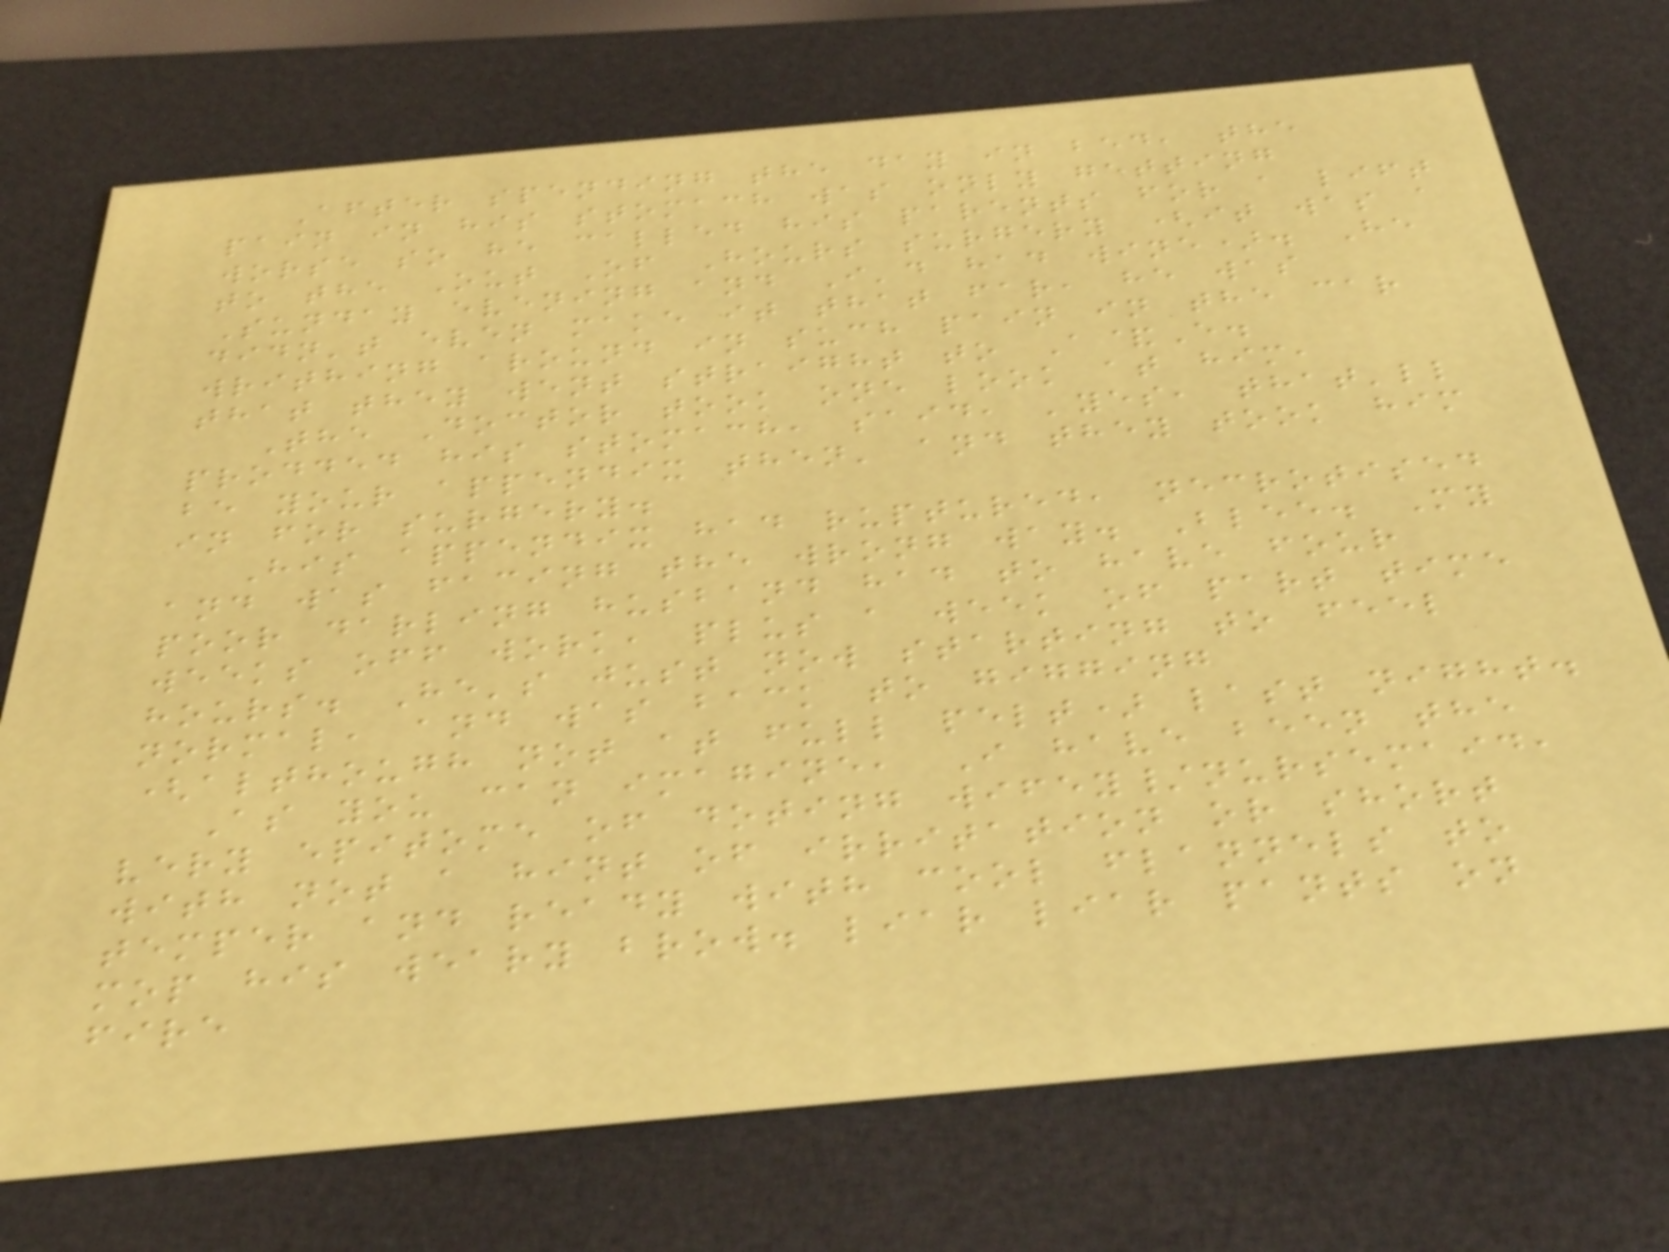After spending the day in bed, the
pain in his stomach was only getting
worse so he called his parents for a lift
to the Out Of Hours surgery (it was a
Sunday evening and I'd had wine). He
didn't even make it that far, he was
writhing around in such pain in the car
that they went straight to A&E.
The Doctor took one look at him,
prodded his stomach, said, 'yes, that'll
be your appendix then' and they took him
in for surgery.
His appendix had ruptured, necrotised
and was facing the wrong way. Blee. My
poor darling husband had to have four
weeks off work, plus a week of part time
hours. He's just now starting to feel
normal, and was back to gigging
(although not at full pelt) last night.
As you can imagine, I have been the
very epitome of doting wifey/nursemaid,
with not a hint of irritation or short
temper and ready with cool flannels to
mop his weary brow. liar liar pants on
fire
